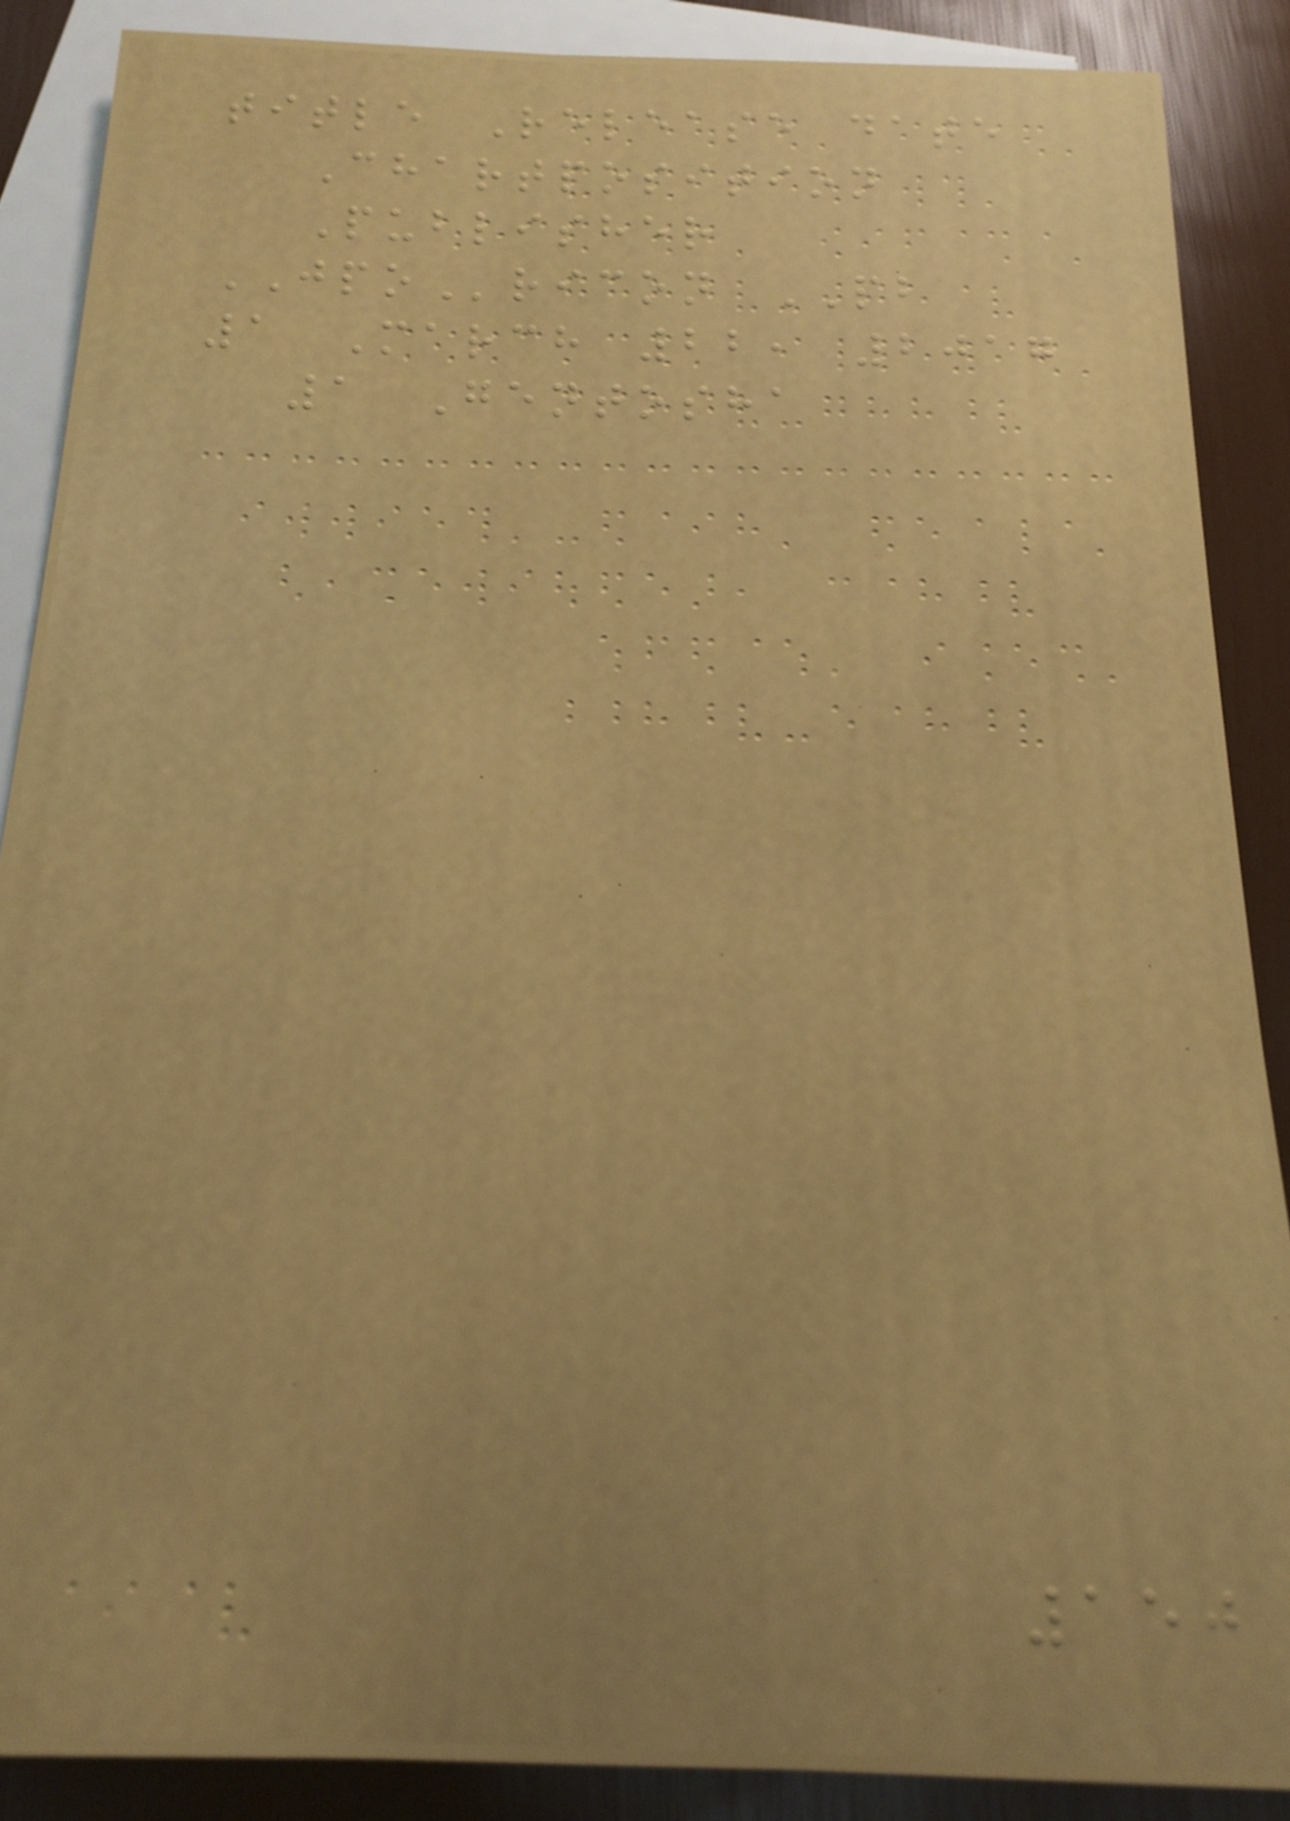title Release date
Chartposition
Publisher
JPOricon PB
1 March 22, 2017
1 Gentosha
150
